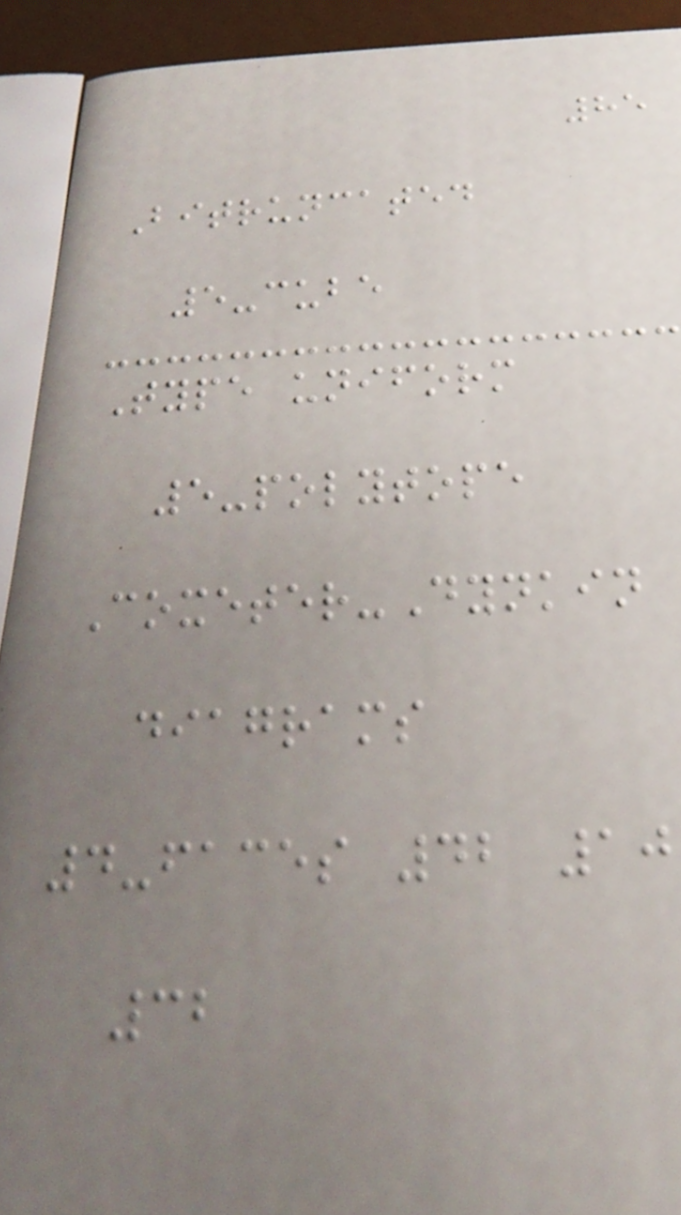85
Bitruncated
5-cube
Type uniform
5-polytope
Coxeter-Dynkin
diagrams
4-faces 42 10
32
